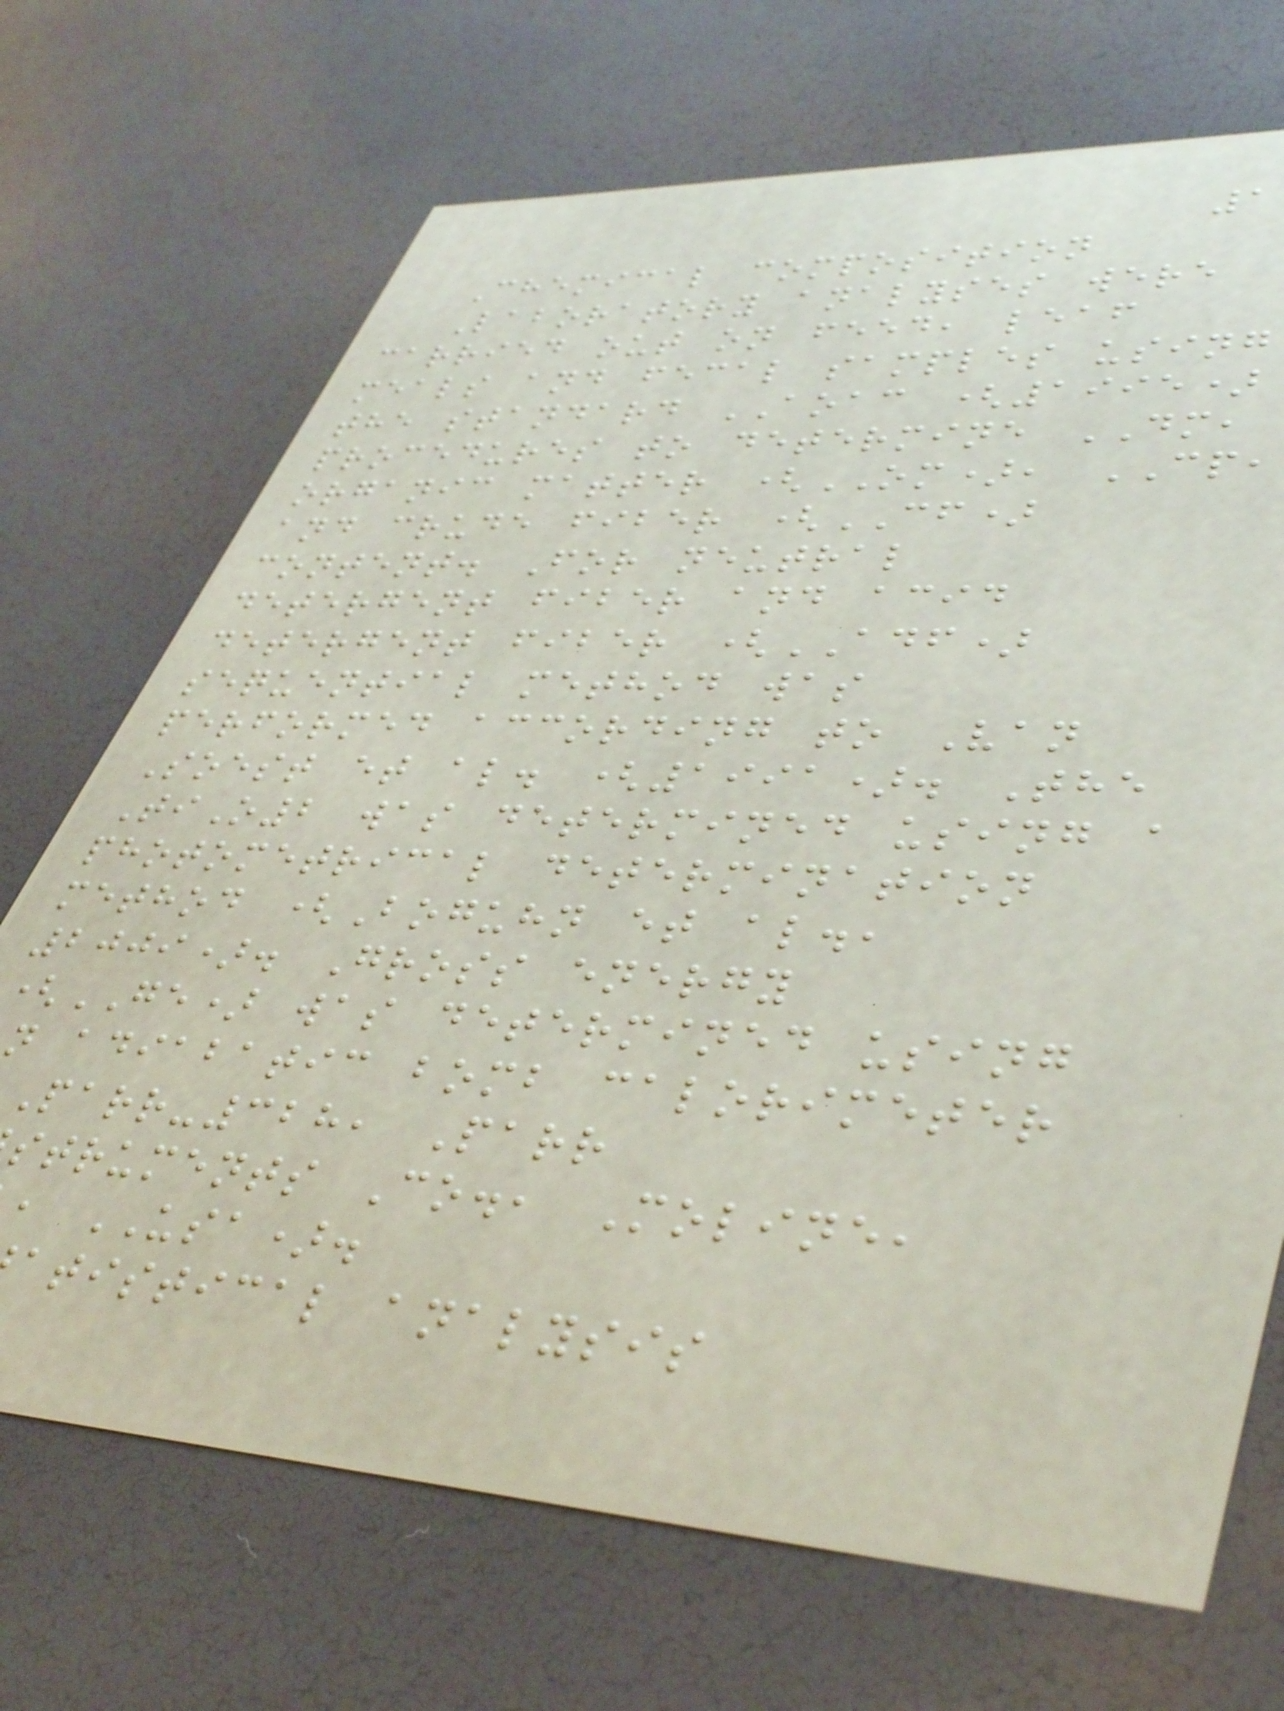Chemical composition
Laboratory analyses were
carried out on feed, leaf
meals and fecal samples using
the standard AOAC (1995)
procedures to determine DM,
organic matter (OM), CP,
and crude fiber (CF)
content. For neutral
detergent fiber and acid
detergent fiber (ADF)
sequential method was
performed according to Van
Soest et al. (1991). The
TiO2 was determined using a
photometrical determination
method (Boguhn et al.,
2009). Gross energy
(GE) was determined using
n adiabatic bomb calorimeter
Parr-328, Parr
struments Co., Moline,
, USA).
atistical analysis
